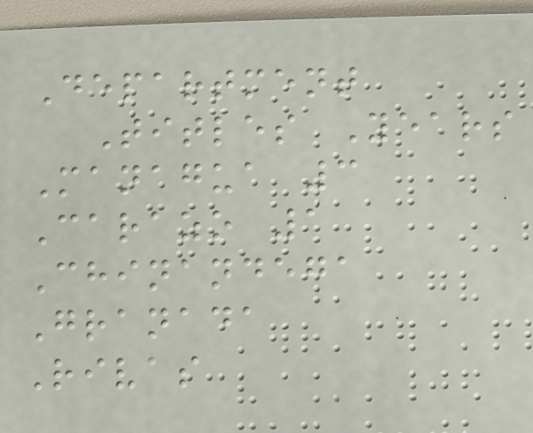Department
Titles Years
Managua 3
Carazo 1
Chinandega
Granada
Rivas
